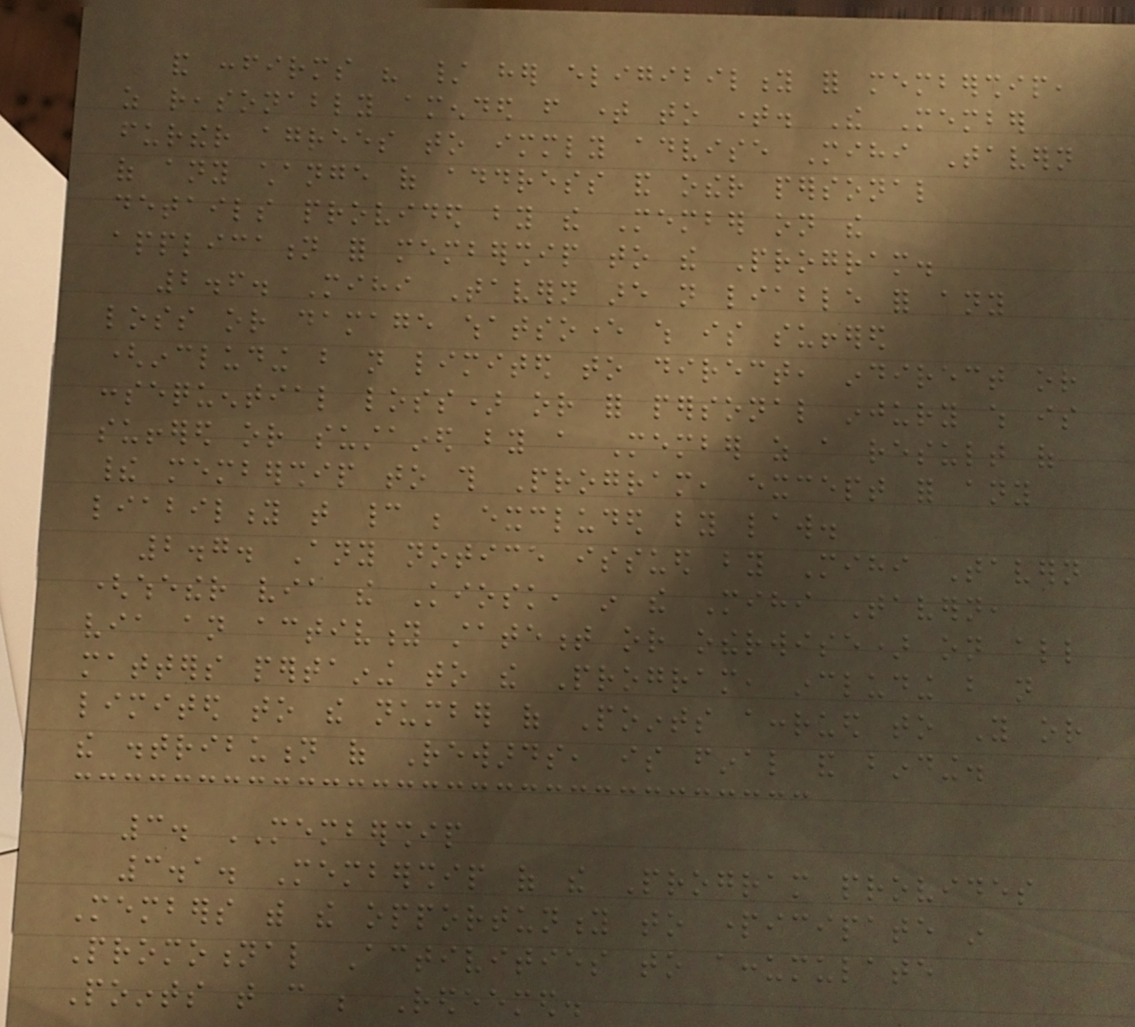and confirms his / her eligibility for membership,
as reasonably amended from time to time. The Member
further agrees to immediately advise Mihi Tavern
of any change of address and other personal
details provided by the Member on the
application for membership to the Program.
2.6. Mihi Tavern are not liable for any
loss or damage whatsoever which is suffered
(including but not limited to direct, indirect or
consequential loss) or for personal injury which is
suffered or sustained by a Member as a result of
their membership to this Program, except for any
liability that cannot be excluded by law.
2.7. Any notice issued by Mihi Tavern
(whether via the Kiosk, in the Mihi Tavern,
via an activity statement or otherwise) on all
matters pertaining to the Program, including but not
limited to the number of Points accrued to You or
the distribution of Rewards, is final and binding.
3. MEMBERSHIP
3.1. Membership of the Program provides
Members with the opportunity to participate in
Promotional Activities to accumulate
Points that can be Redeemed.
